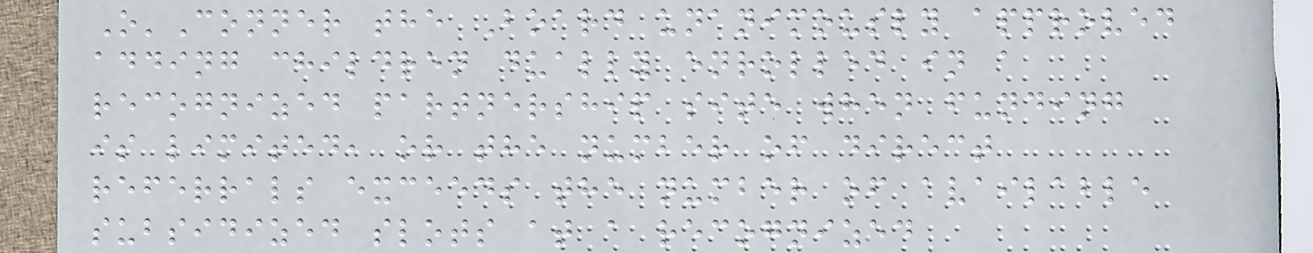O'Conner the Board unanimously approved
adding children dually enrolled in a
recognized partnership site when funding
is limited, or the number of direct
referrals exceeds the number of available
subsidized slots at a recognized
